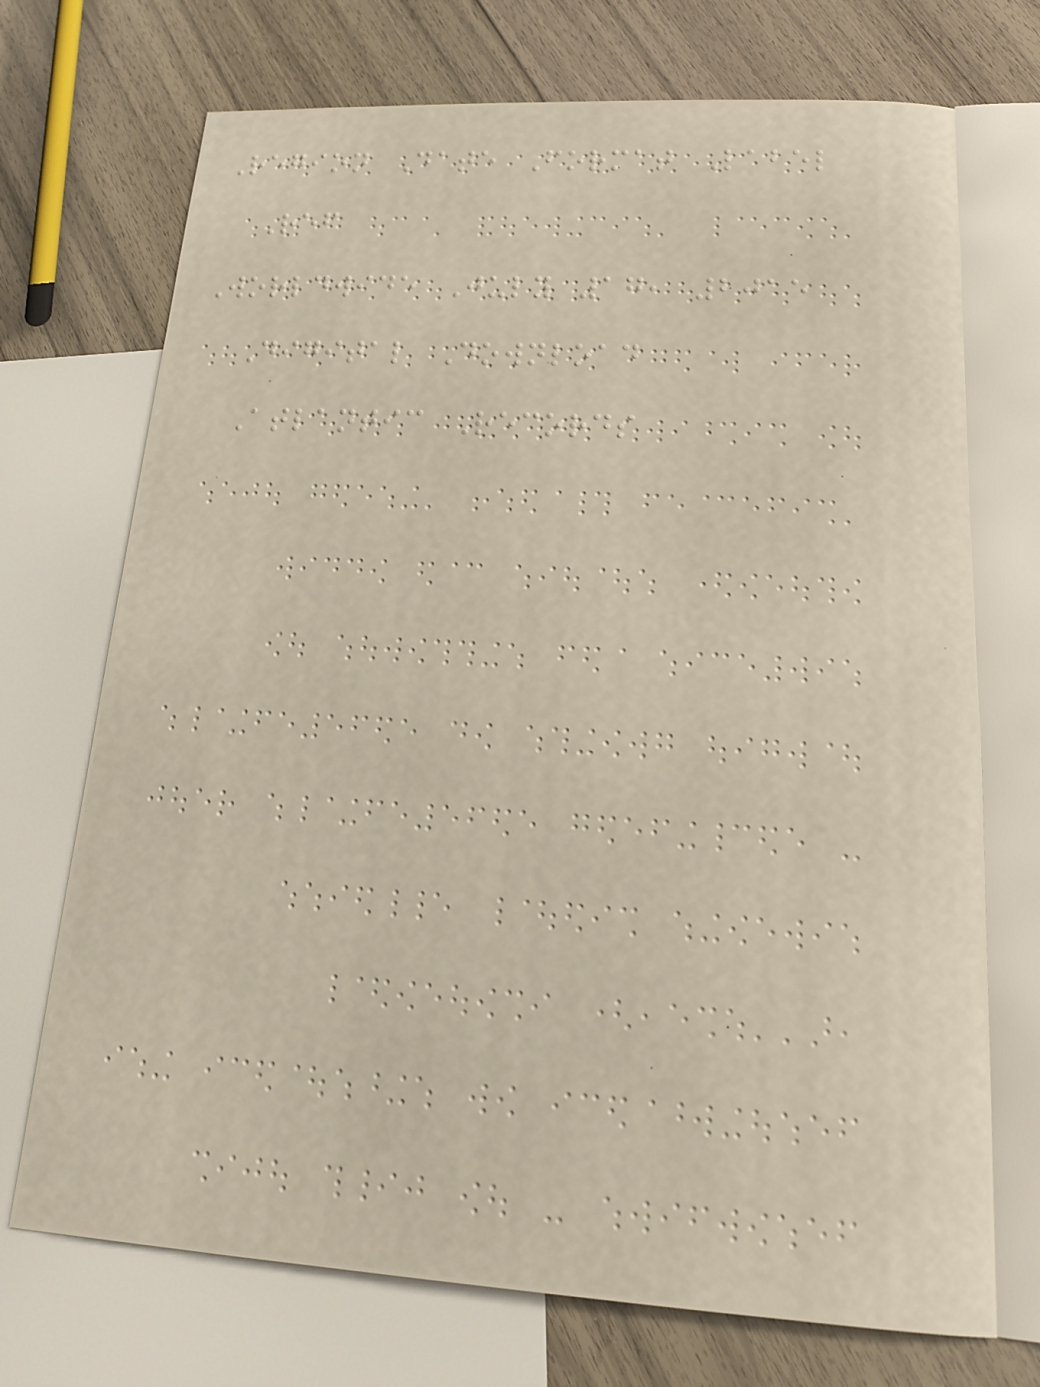Region Date Format Label
Ref
Worldwide July 17, 2015
Digital Download
Atlantic Records
